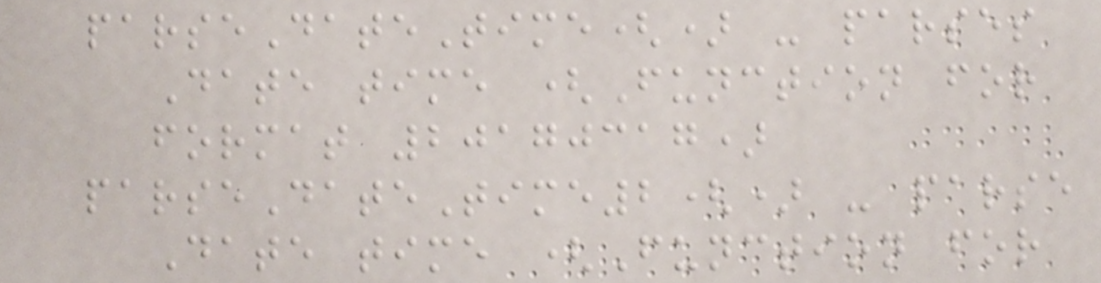parseDateTime() - parses
Date time (Function for
format 20170317)
parseDateTime2() - parse
Date time (Function for
